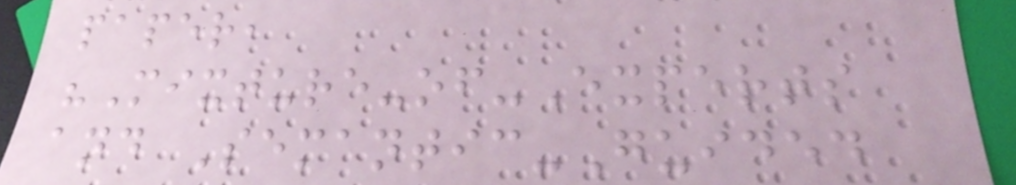paper,
"Mixture-of-Experts
and Semantic-Guided
